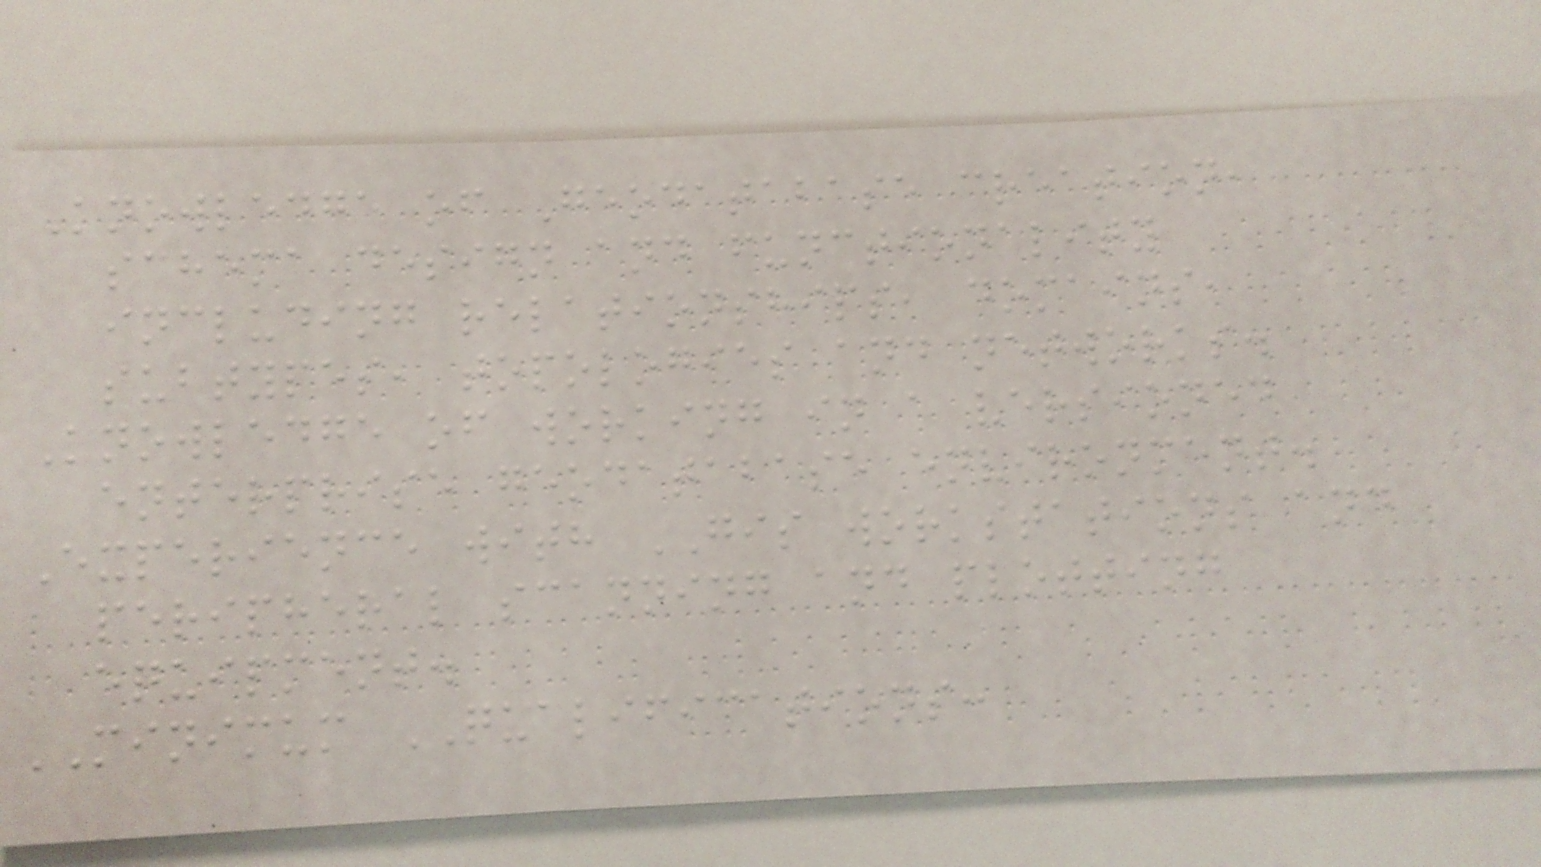Knowledge of Geodatabase creation,
schema design and functionality
including relationships, domains,
subtypes, topologies and networks.
Knowledge of working in a versioned
enterprise geodatabase environment.
Experience with GIS workstations and
peripheral scanning and plotting
equipment.
MINIMUM QUALIFICATIONS:
